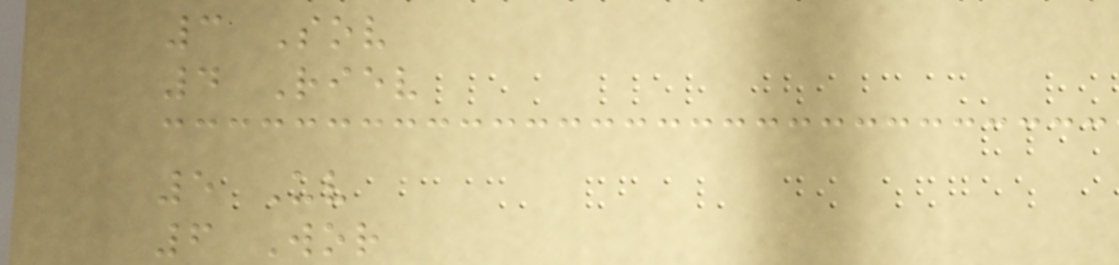3 Sov
4 Riev
5 Uv
6 Wor
